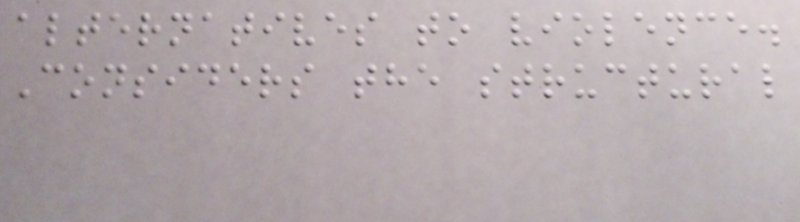alternatives to violence.
Considers the structural
